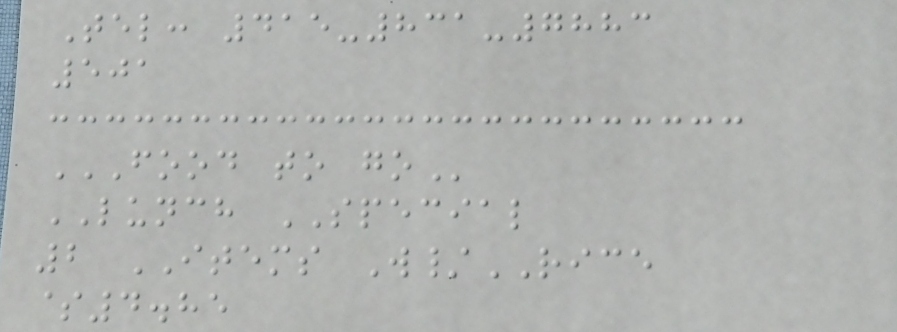Tel: 415-831-7883
501
FOOD TO GO
LUNCH SPECIAL
2 ITEMS W/RICE
$4.85
